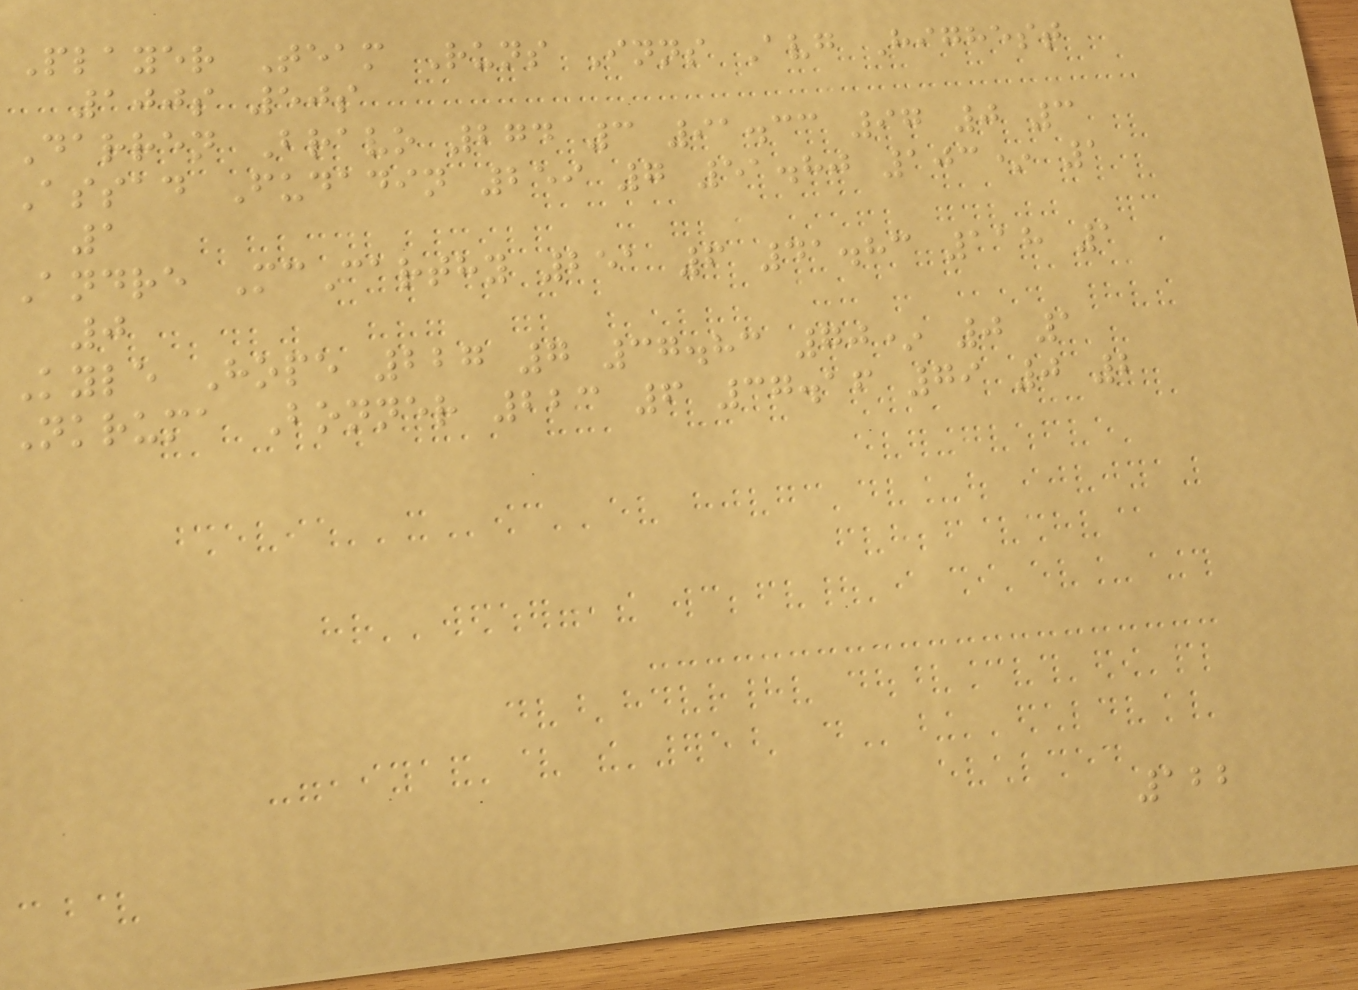Player Team Runs Inns Avg Highest
100s 50s
Darren Bravo 274 3 91.33 97 0 3
Assad Fudadin 259 7 51.80 103* 1
1
Andre McCarthy 251 6 41.83 118 1
0
Kyle Hope 227 7 37.83 70* 0 1
Nkruma Bonner 223 6 37.16 79 0 2
122
